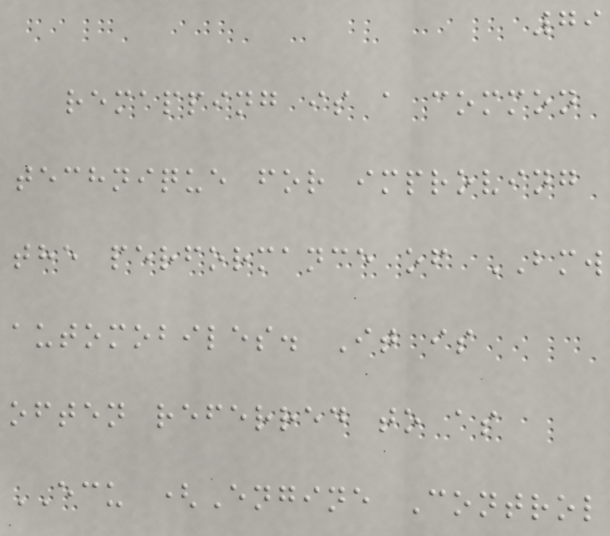79
remapping is a common
technique for improving
the performance of BMW
automobiles. It is
often referred to as
ECU (Engine Control
